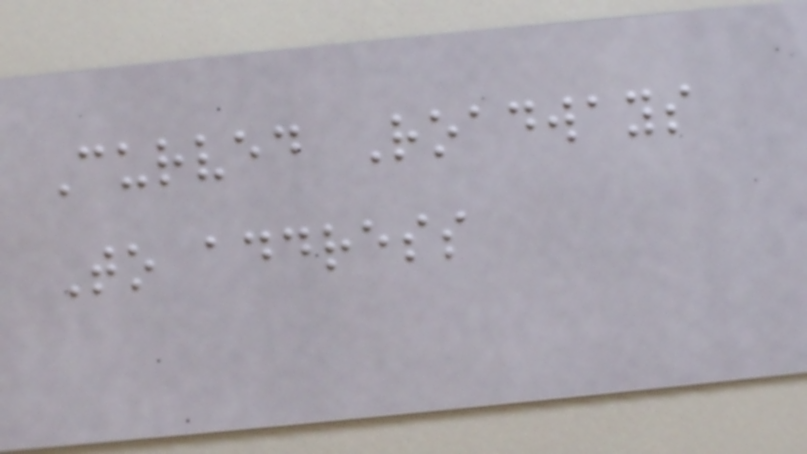Curved Roadways
To address
